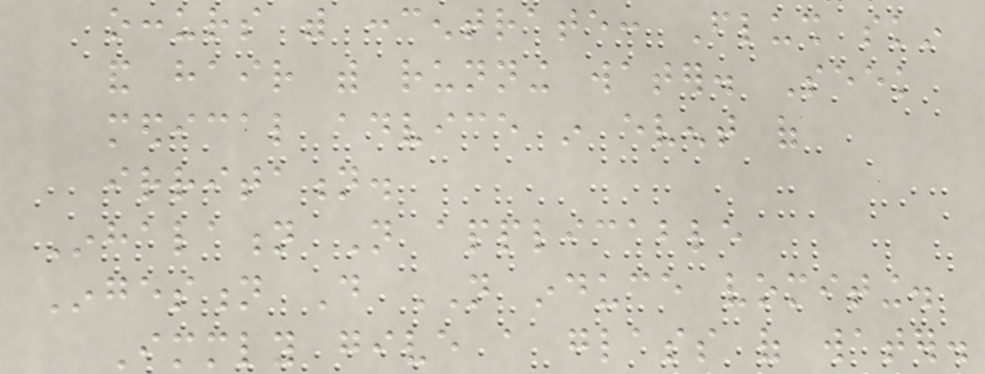occurs with concentrate: Flush skin
and hair with running water. Seek
medical advice in event of
irritation.
Inhalation Not applicable
Ingestion Do NOT induce vomiting.
Immediately give a glass of water.
